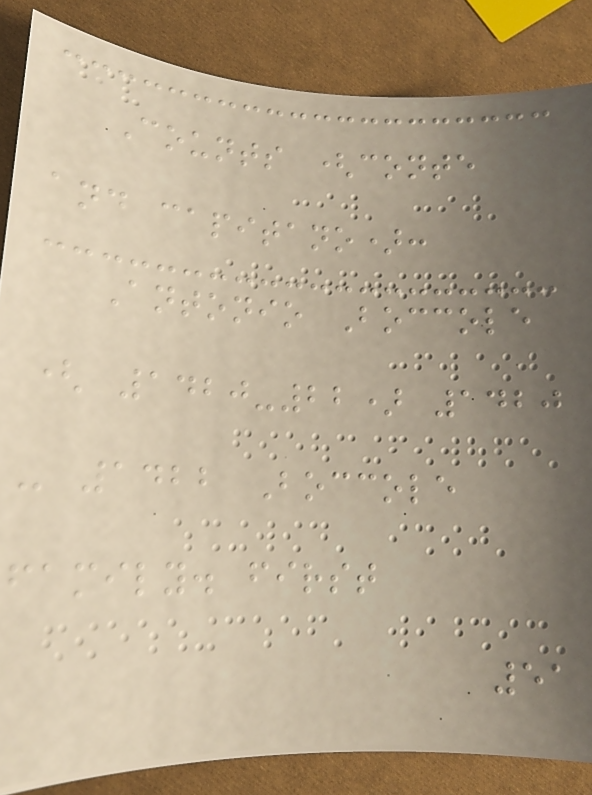Counts (conte
and capitano):
Antonio Boccole
( 1420-22) 1420
- 1422 Boccole
family. first
51
